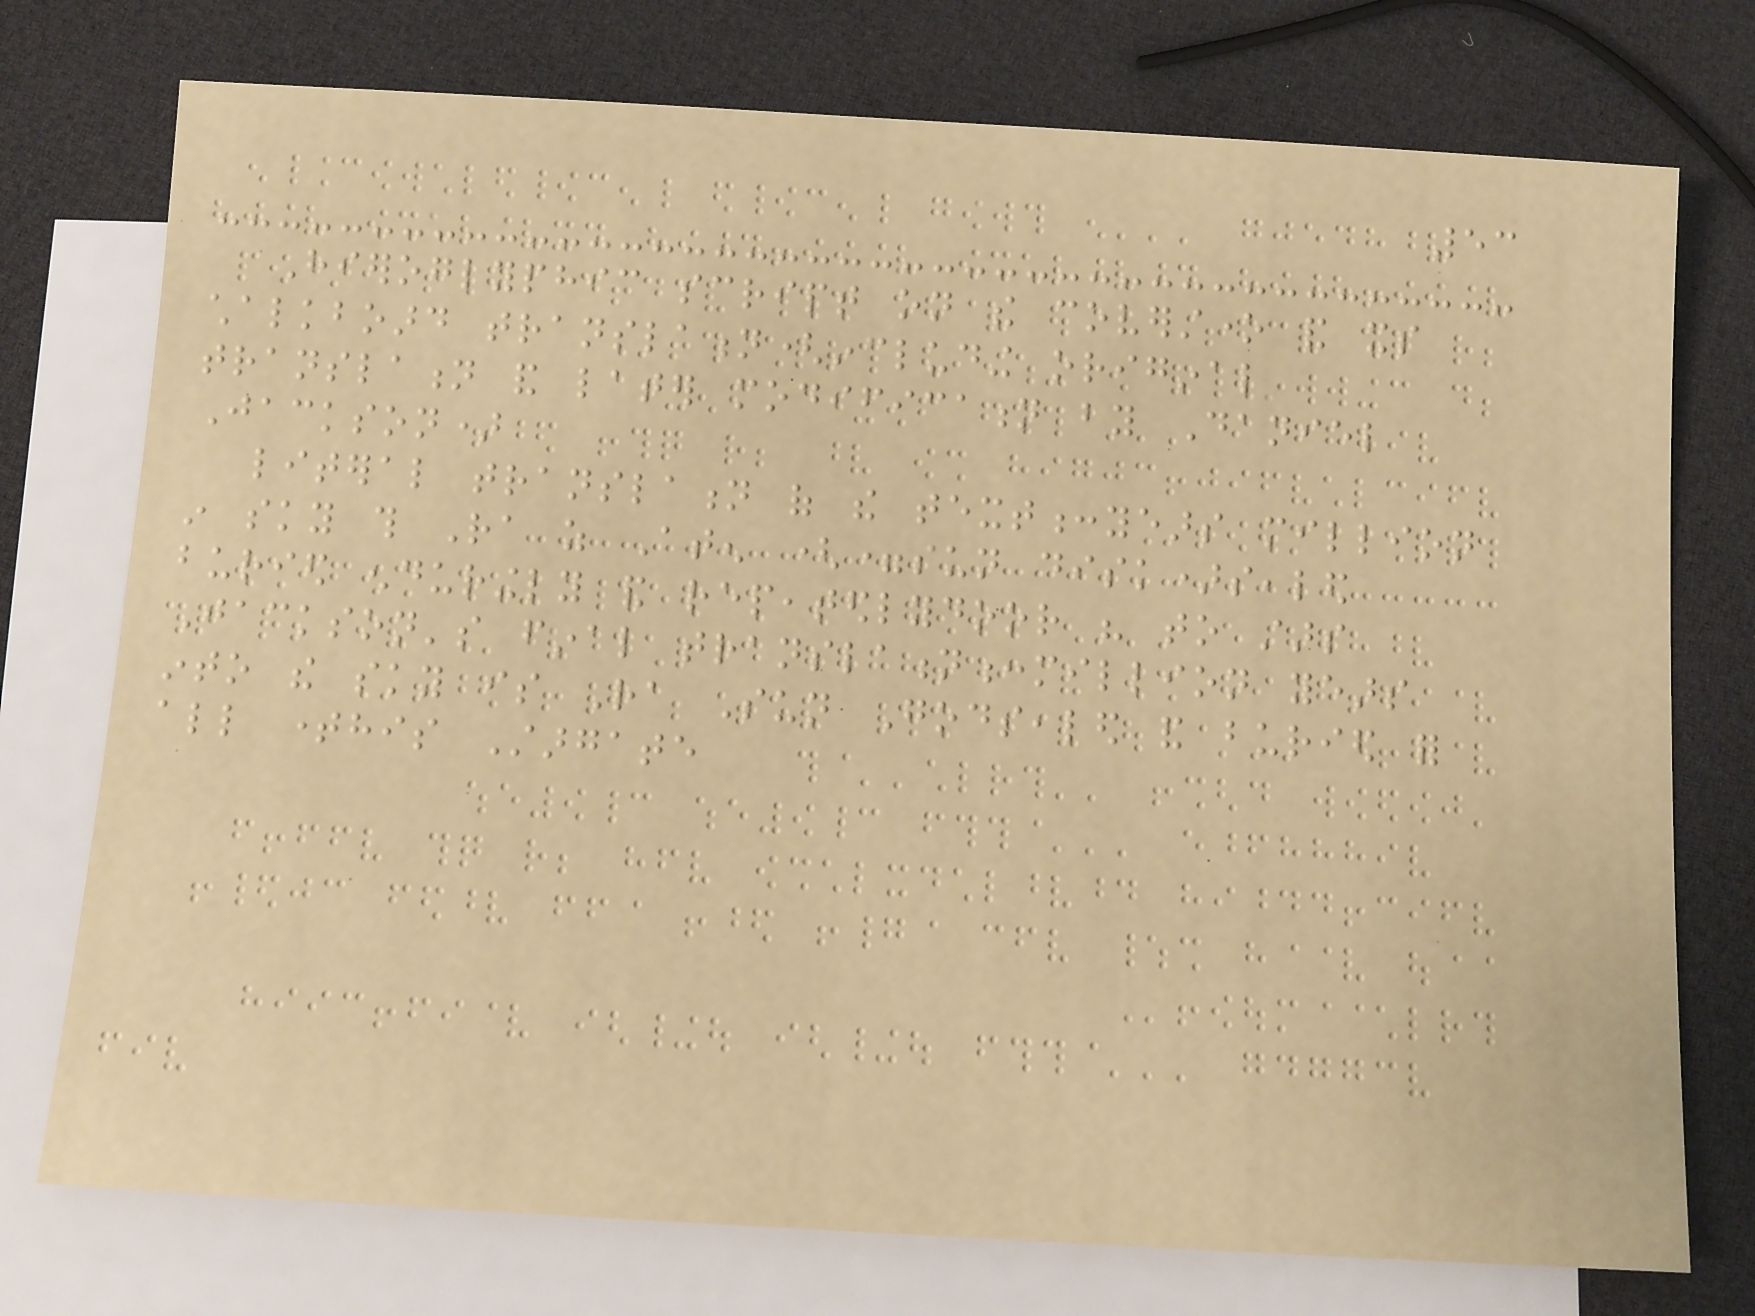53
Hieroglyphic script on the coverstone and its
chalkboard translation(including original
translation and later modification by Daniel
Jackson)
literal translation of the text:years million
in sky this Ra as Aten (=sun disk)sealed
buried enduringly and repeatedlydoor his to stars
Jackson's final translation:million years
into the sky is Ra Sun Godsealed and buried for
all timehis Stargate
